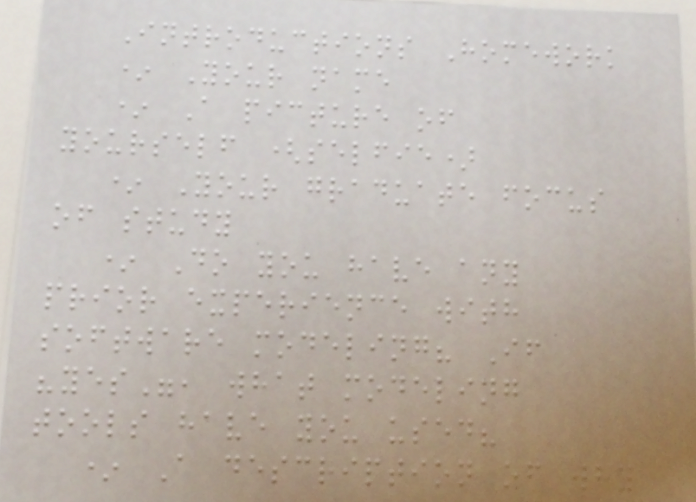Introductions Homework
* Your name
* A picture of
yourself (selfie)
* Your graduate focus
of study
* Do you have any
prior experience with
software modeling? If
"yes", what modeling
tools have you used?
* A description of why
